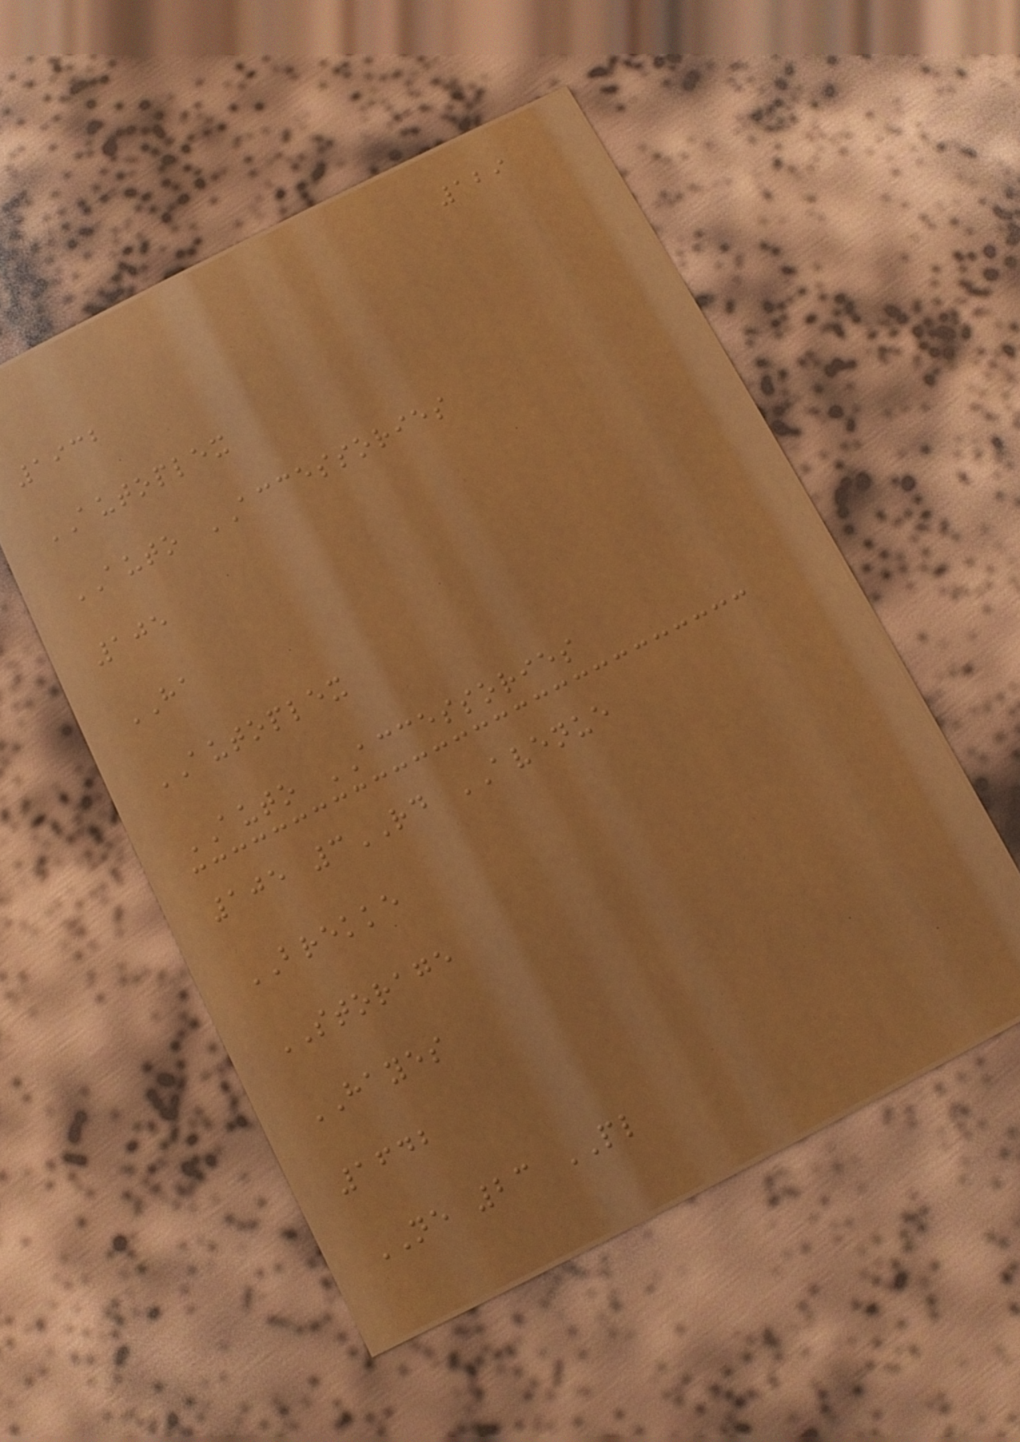129
1932
AUTOPLEX
AUTO ACCESSORIES
105
HA
AUTOPLEX
AUTO ACCESSORIES
105 3RD AVENUE
BREKKE
STORAGE
HAYES
1642
NE 23 PL
